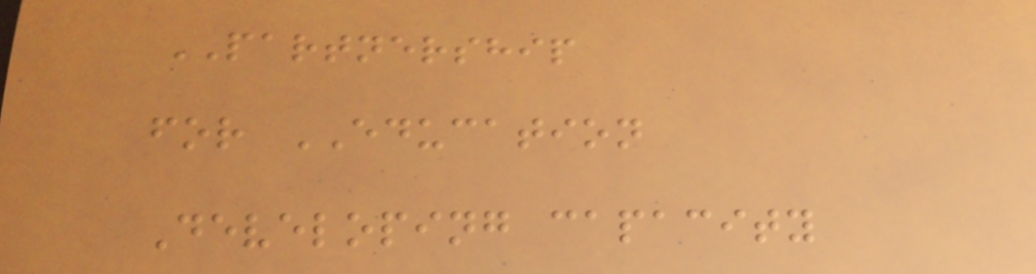PARTNERSHIP
for EDUCATION
Developing capacity
